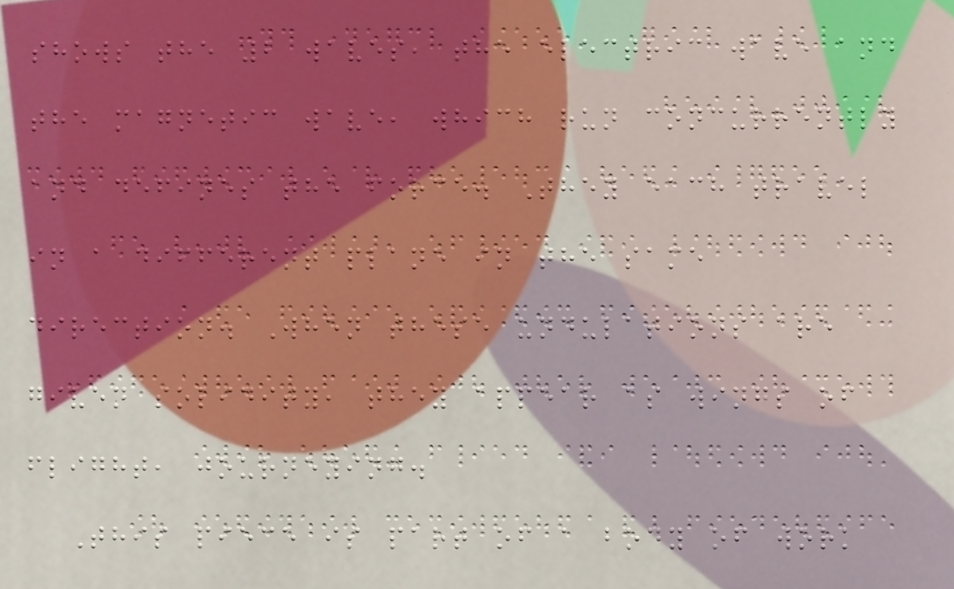shows the 2 waves, the electric wave and
the magnetic wave, which run concurrently
and defines the force. They each travel
in a different plane in the same
direction. When these undulations are
given solidity, they appear as wings of
flight, journeying.
This piece is part of a body of work
